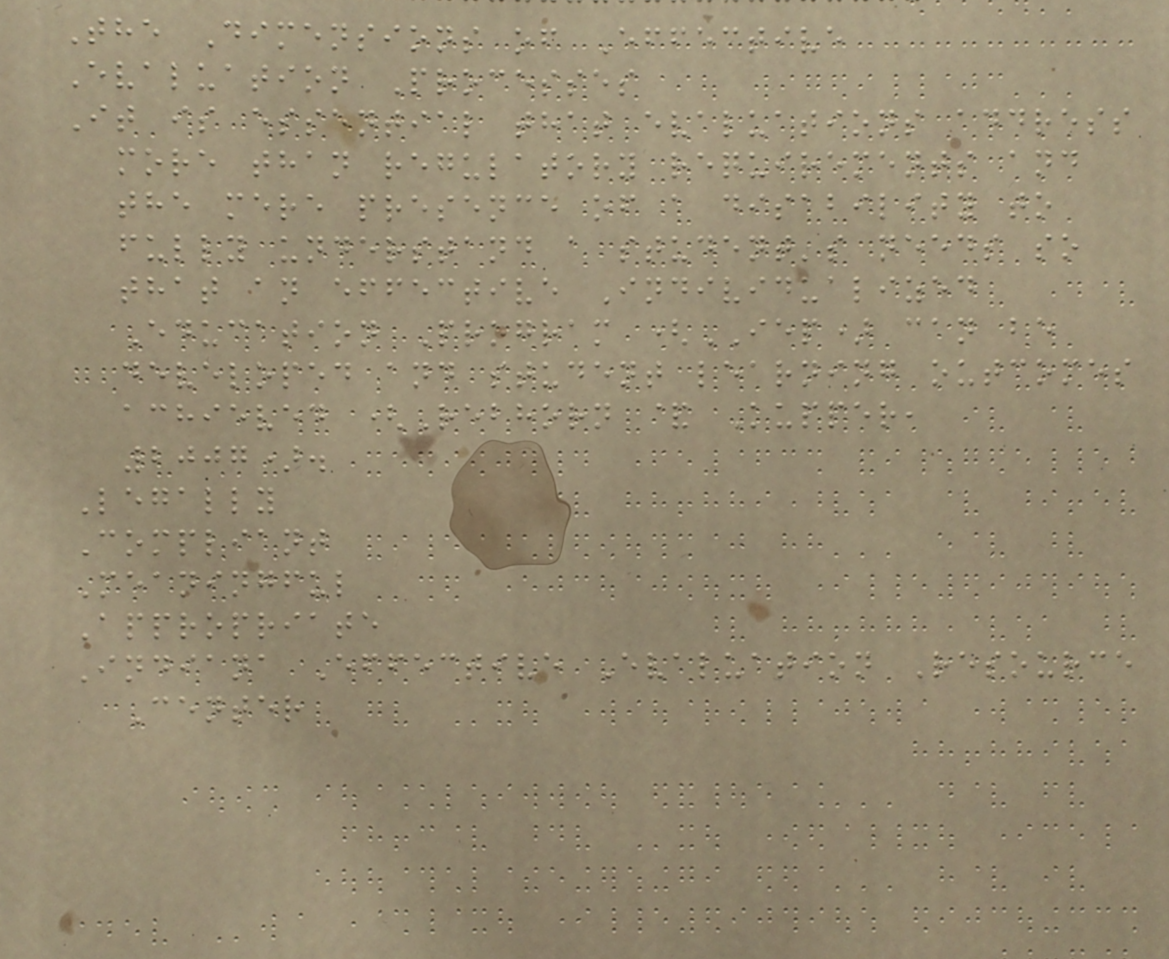The Dimensions of Effective
Evaluation Processes
It is essential that evaluations address
more than regulatory requirements and
the mere presence of a disability to
fully understand a student's needs so
that an effective Individualized
Education Program (IEP) can be
developed and student learning outcomes
achieved (Rebhorn & Kupper,
2007).
Legally
Compliant
Meaningful
Appropriate
Indiana Effective Evaluation Resource
Center
